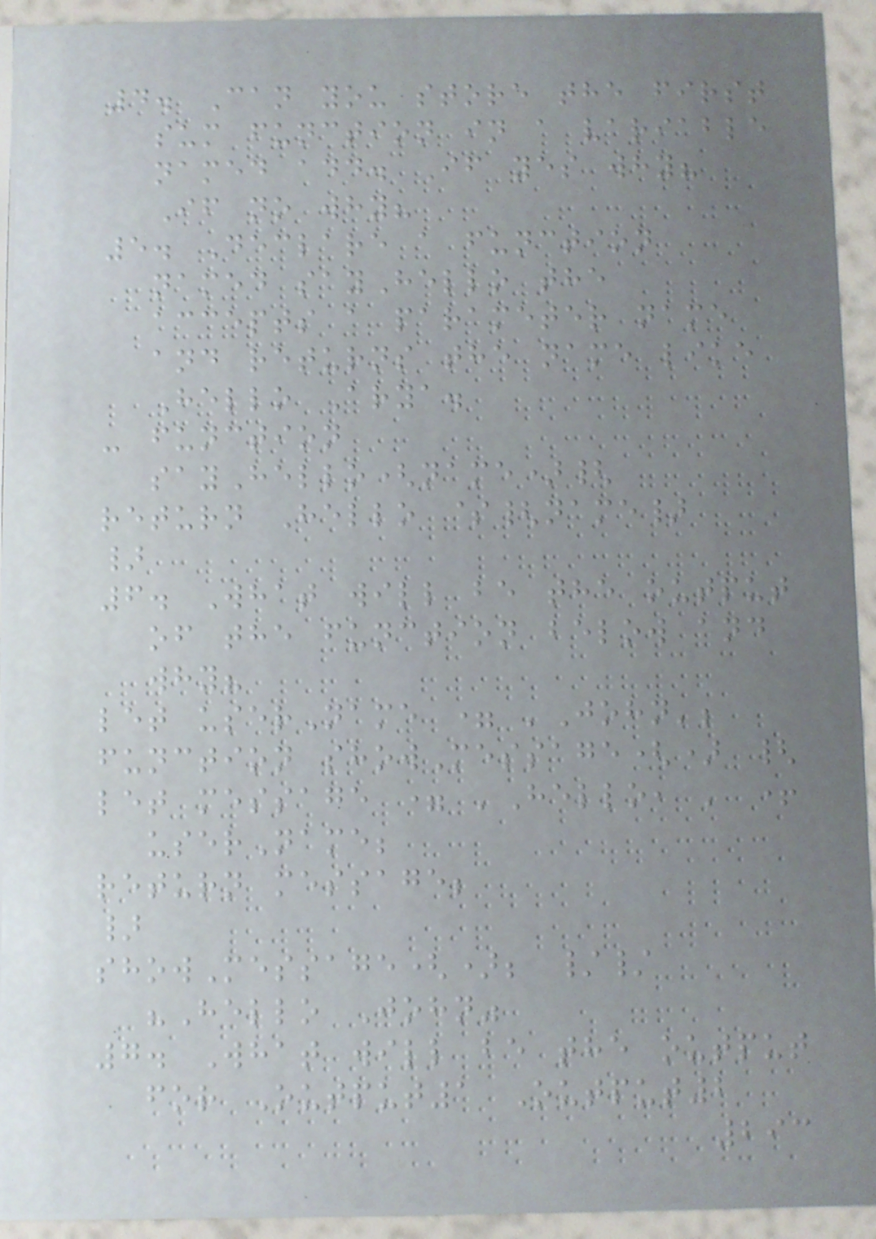4. Can you store the first
sum function in a variable
named add. If yes why?
If no why?
5. Declare a function
named sayHello the
accepts a parameter name
and returns the name like
Hello Arya.
- function
sayHello(name){
return Hello ${name}
}
6. What will be the output
of the function below and
why?
let userName = 'John';
function showMessage() {
let message = 'Hello, ' +
userName;
return message;
}
showMessage(); //
"Hello John"
7. What will be the output
for Output1 Output2
293
